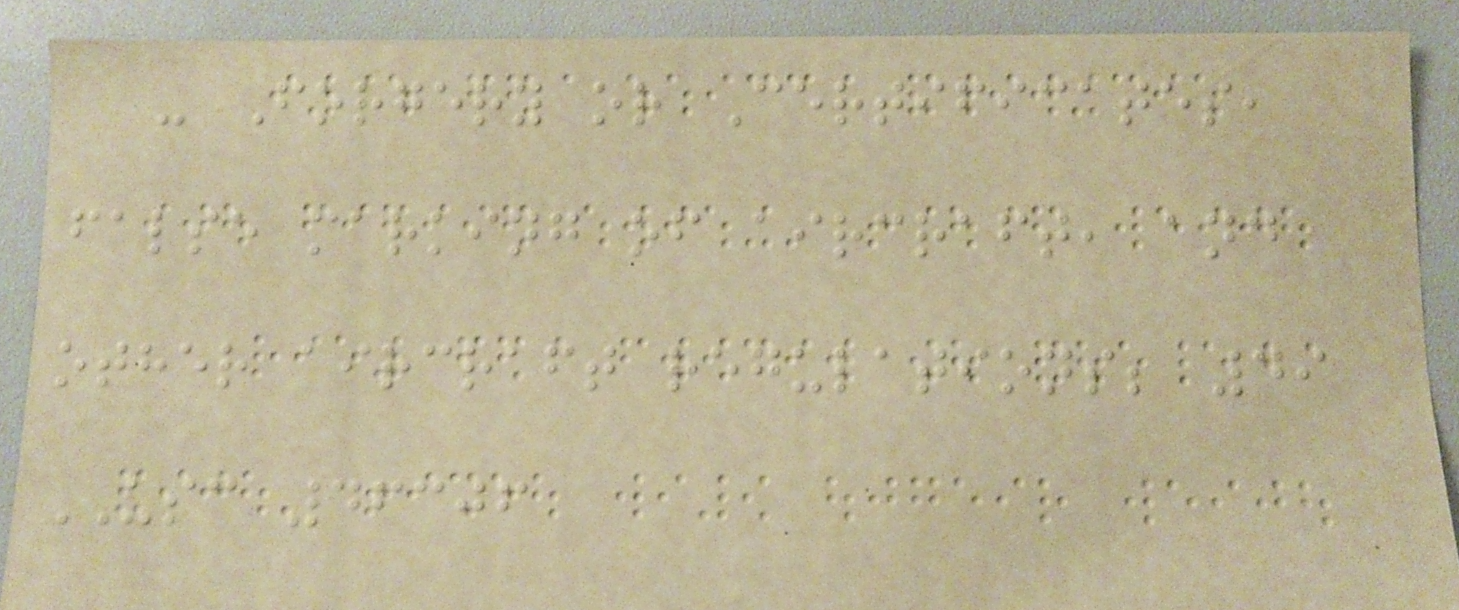- Forgery or Certificates,
false marking of aircraft, and
other aircraft regulations; 49
USC 46306
